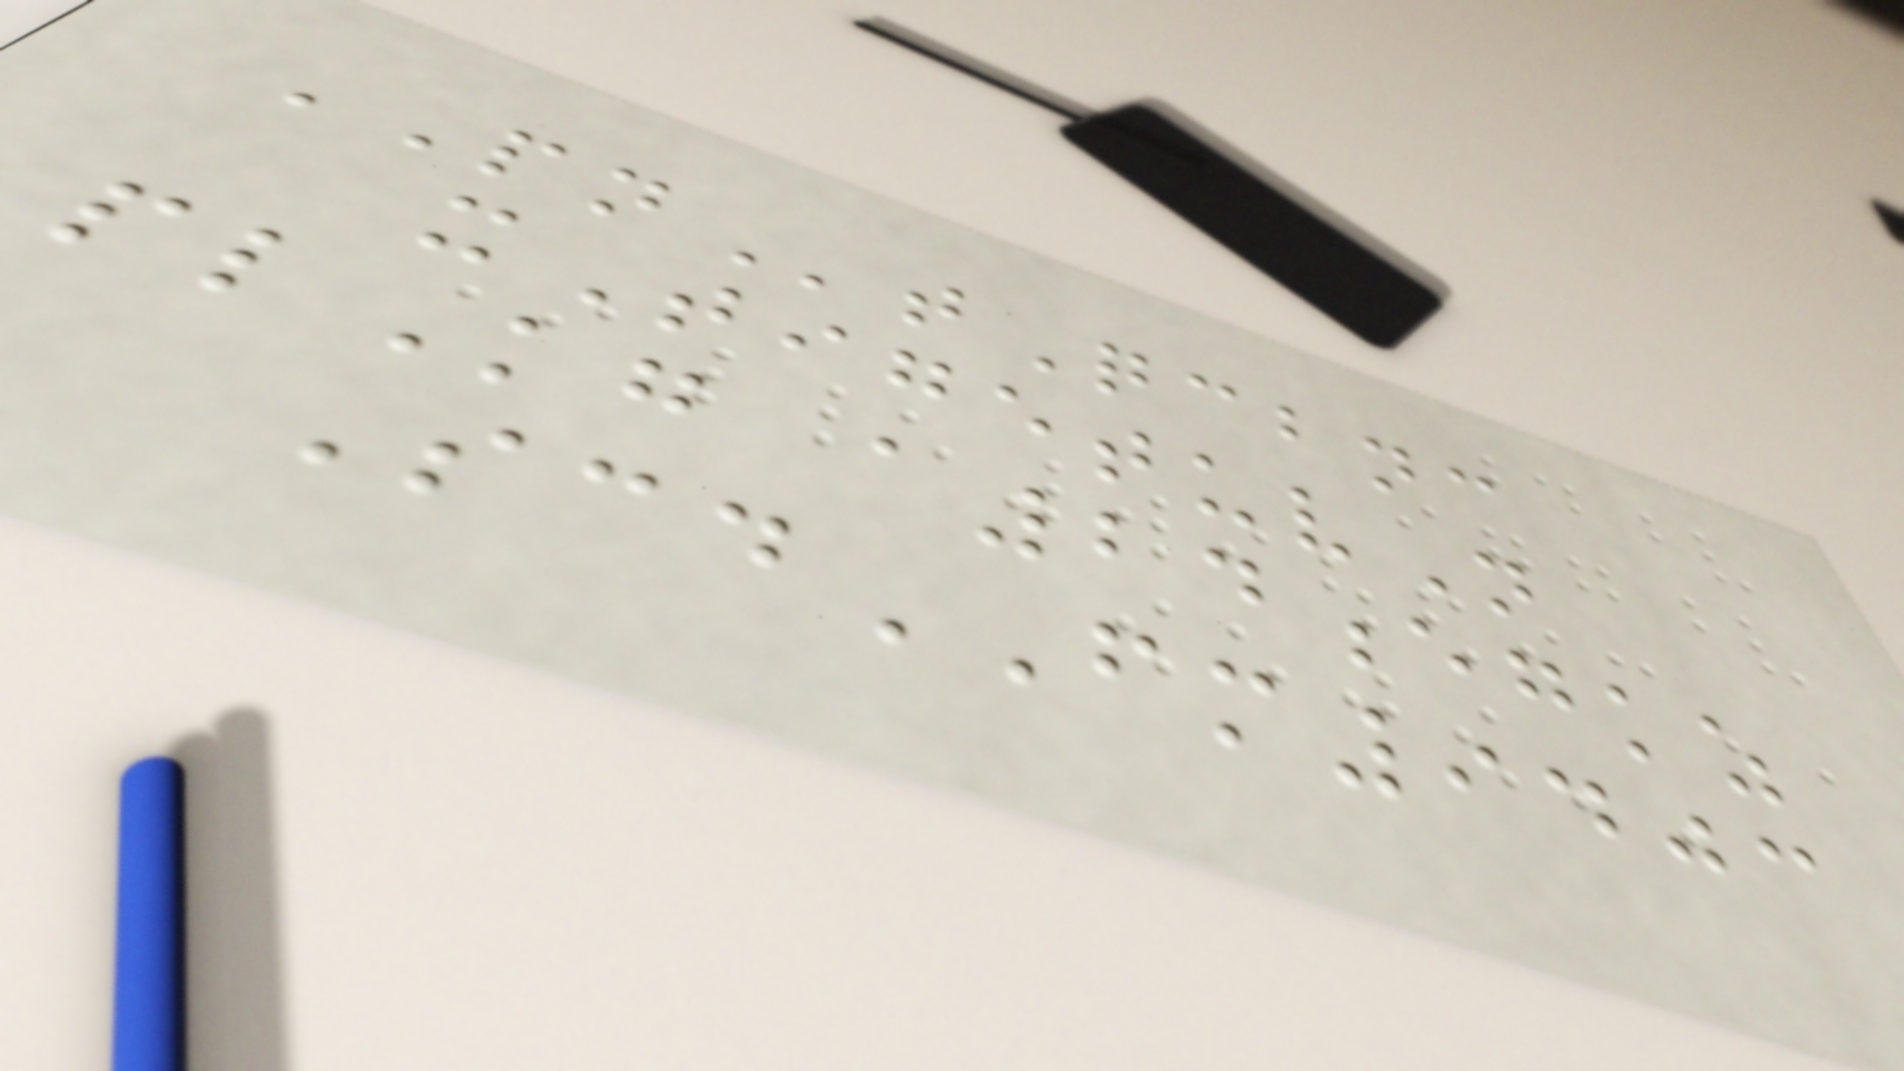PNtQcbnc
xTigetuvN
plKg a24egkz
ScdFM9403
